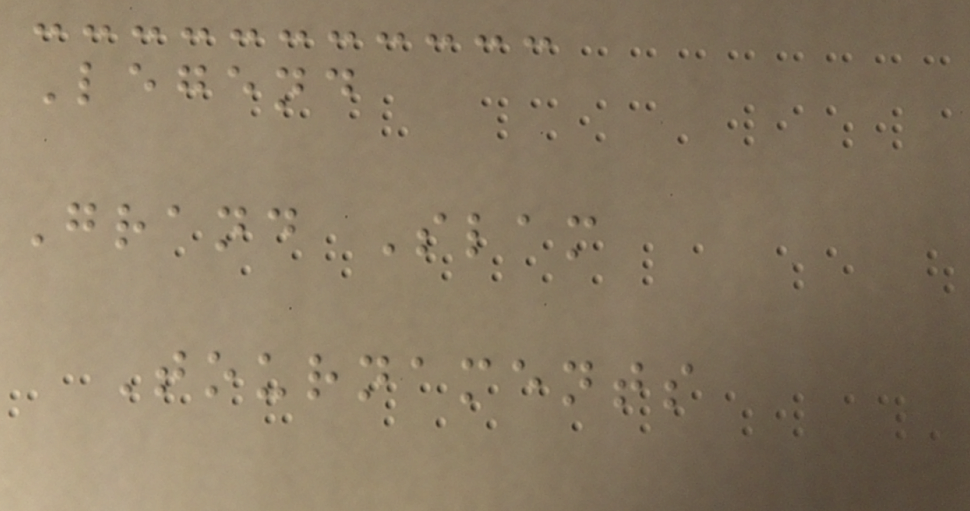Legend
Grand Slam
Tournaments
